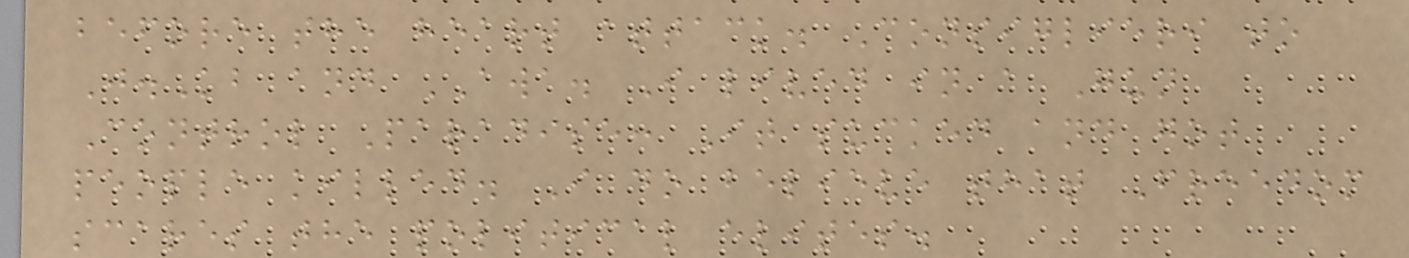before the heart attack. Consiglieri to
J.Kb and AWA. I lived in a Gun
Control Paradise: It sucked and got
people killed. I do believe that Freedom
scares the political elites.
